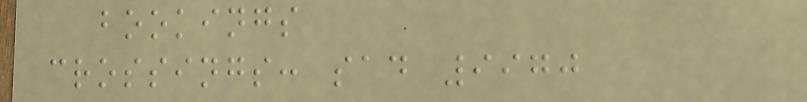bookings
crossings: sad 9970
